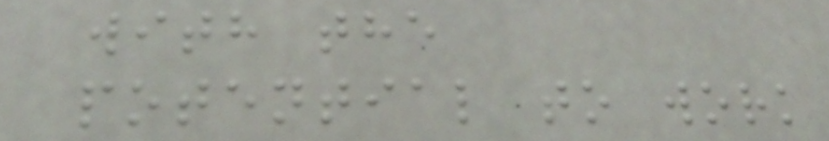with the
potential to work
